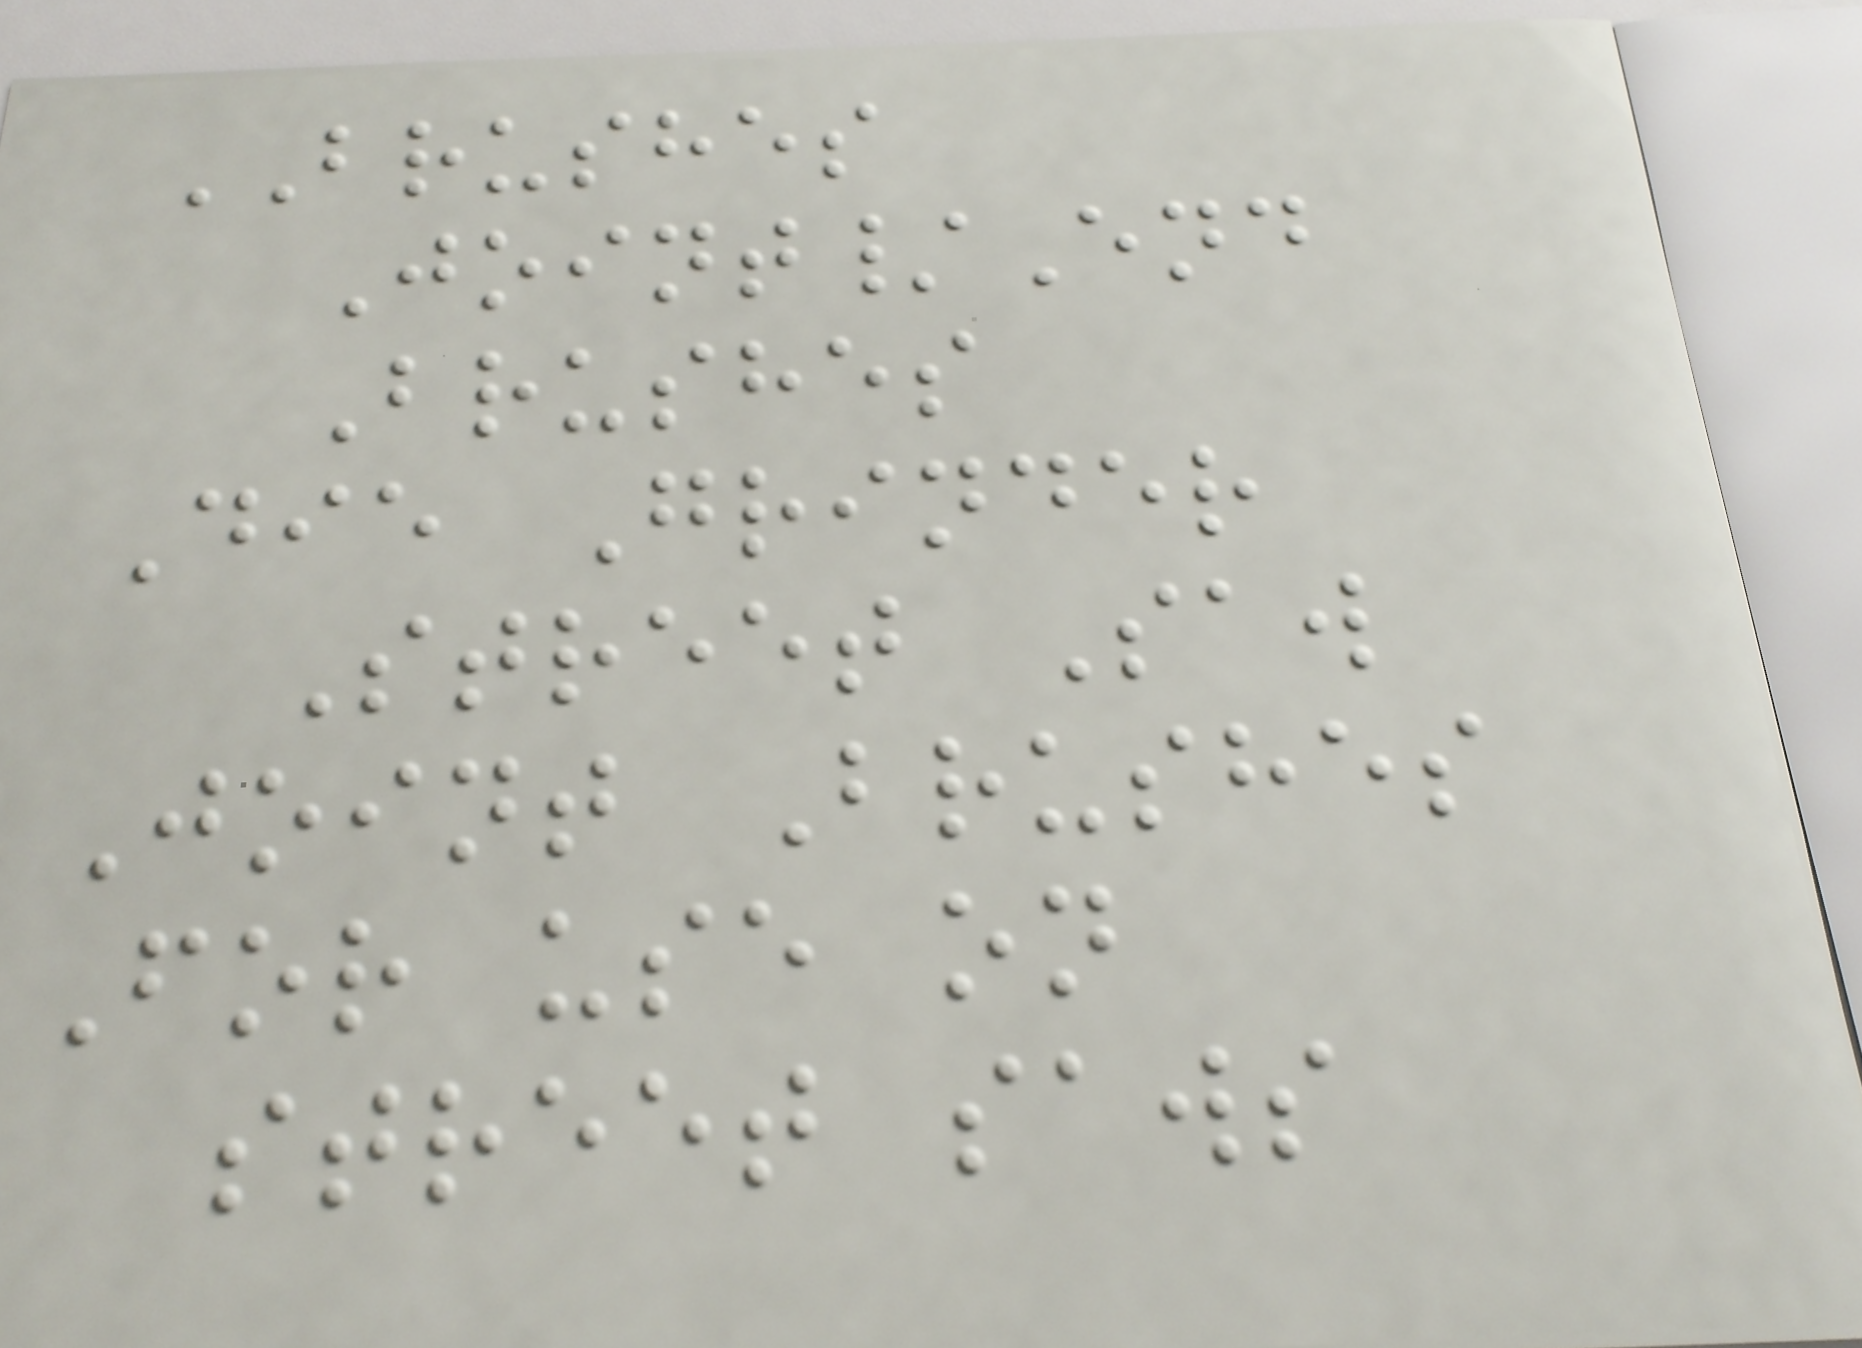BRUSHES
Joint/End
Brushes
Die Grinder
Street Saw
Joint Brushes
For use on
street saws
